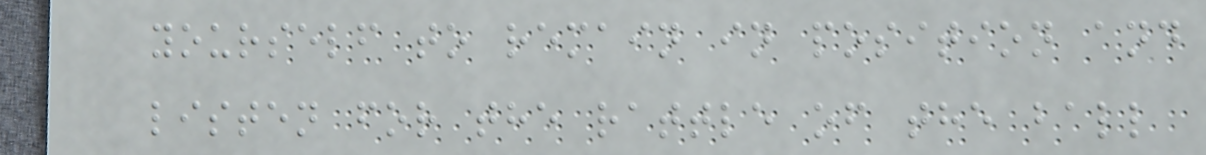yourself to remain in position and
listen for the rattle of the ball
